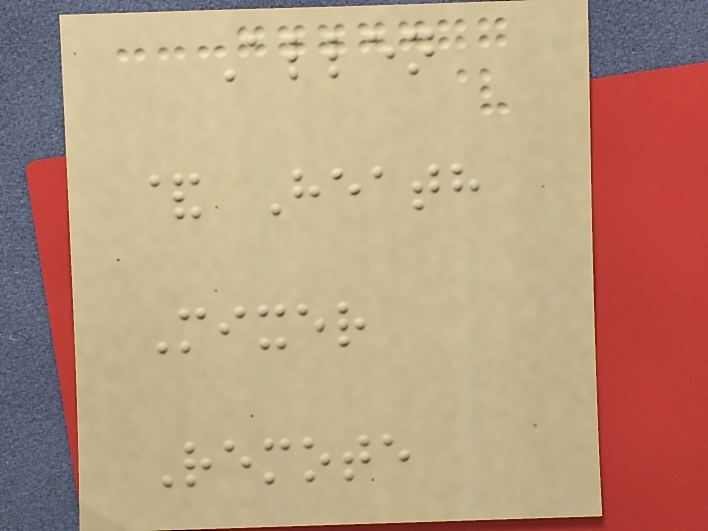Allen
& Heath
Mixer
Remote
